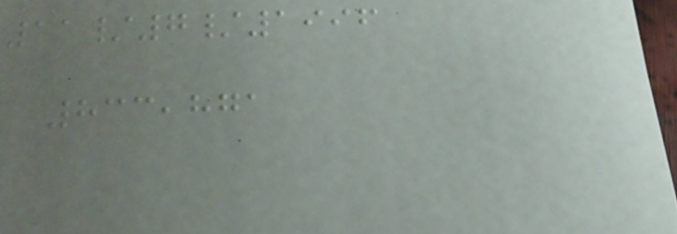11/7/1996
833,871
